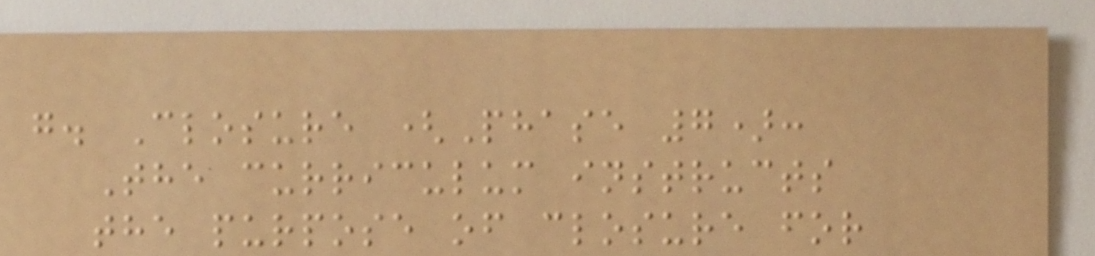g. Closure (Phase 7):
The curriculum instructs
the purpose of closure for
